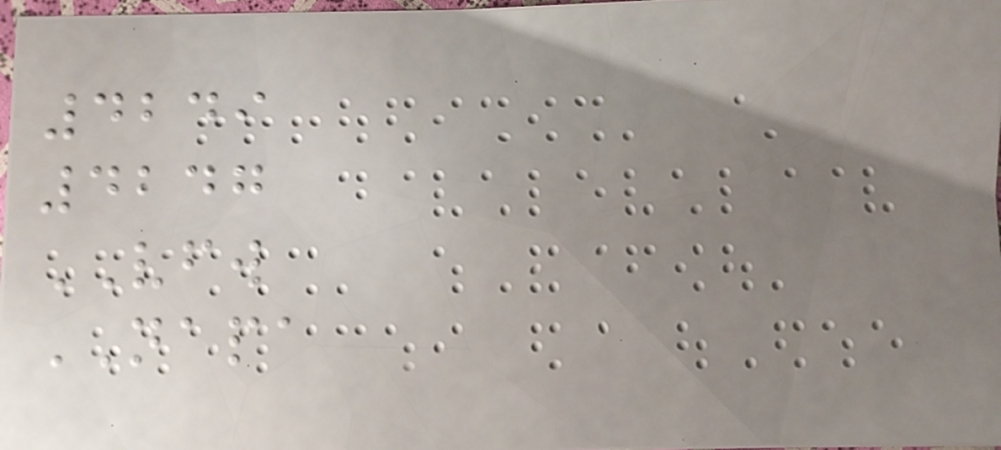4249
4247
VFW
NAPA
